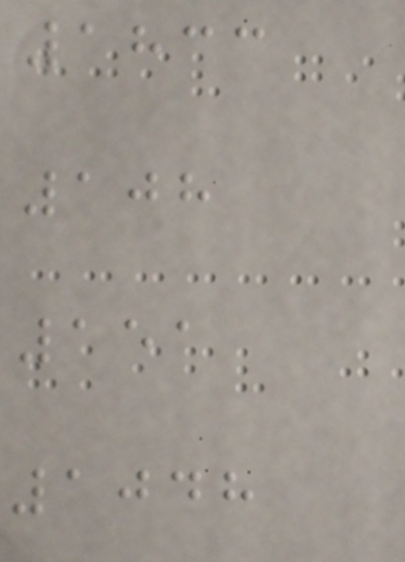1833
108
151
1048
